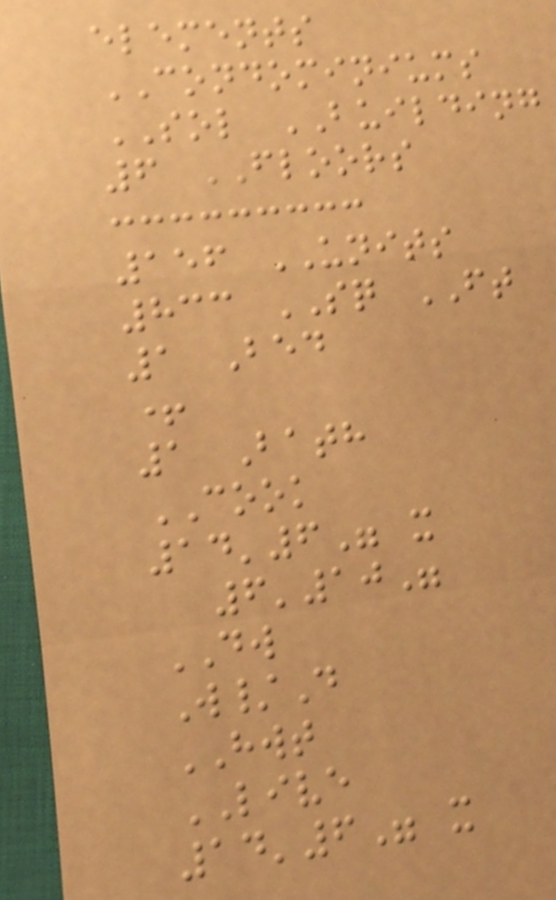elements
CONDOMINIUMS
SOL BUILDING
6 FLOORS
156 UNITS
833 SQ FT
1 Bed
+
1 Bath
COOK
14'6" x
6'10"
DW
W/D
HWT
LIVE
14'6" x
